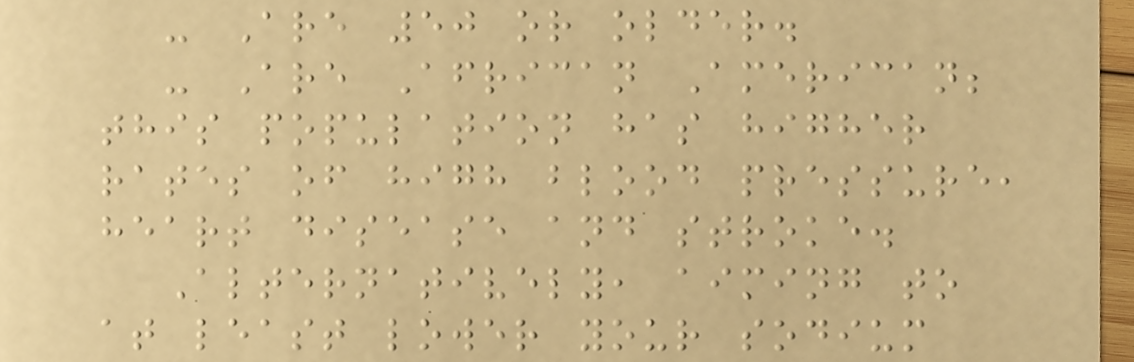- Are 50 or older.
- Are African American;
this population has higher
rates of high blood pressure,
heart disease and stroke.
Alternatively, aiming to
at least lower your sodium
